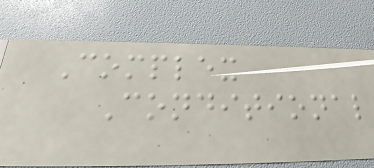Complex
Conditional
